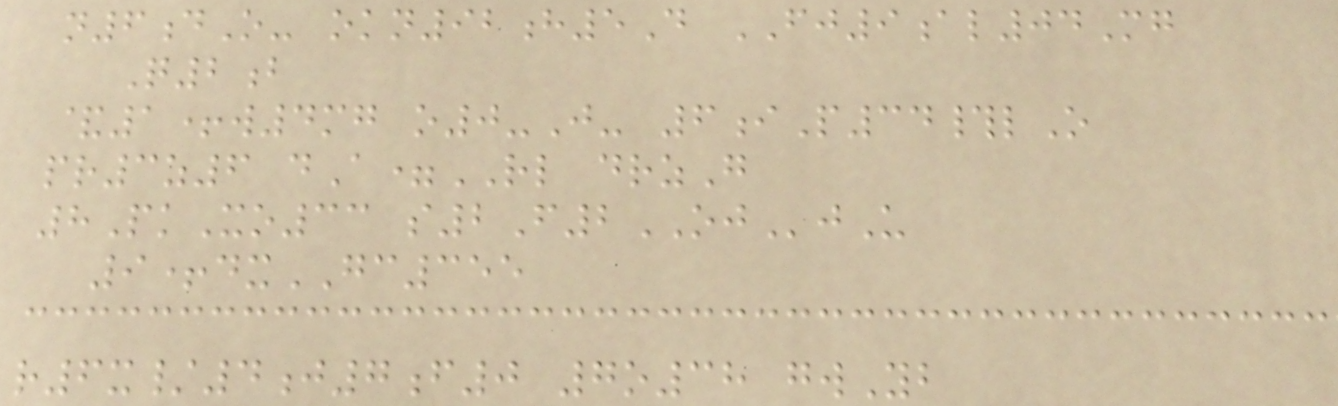n6dO- okn92h5D FJ9al04Mg
Q2b
&1+w4mg o0-J- 6iP34#lO
pr3z6 dA=RL drzG
8PkXo33 s2F2OJjU
9+dxGC355
r6x/4j7f0 7o38 gwYb
